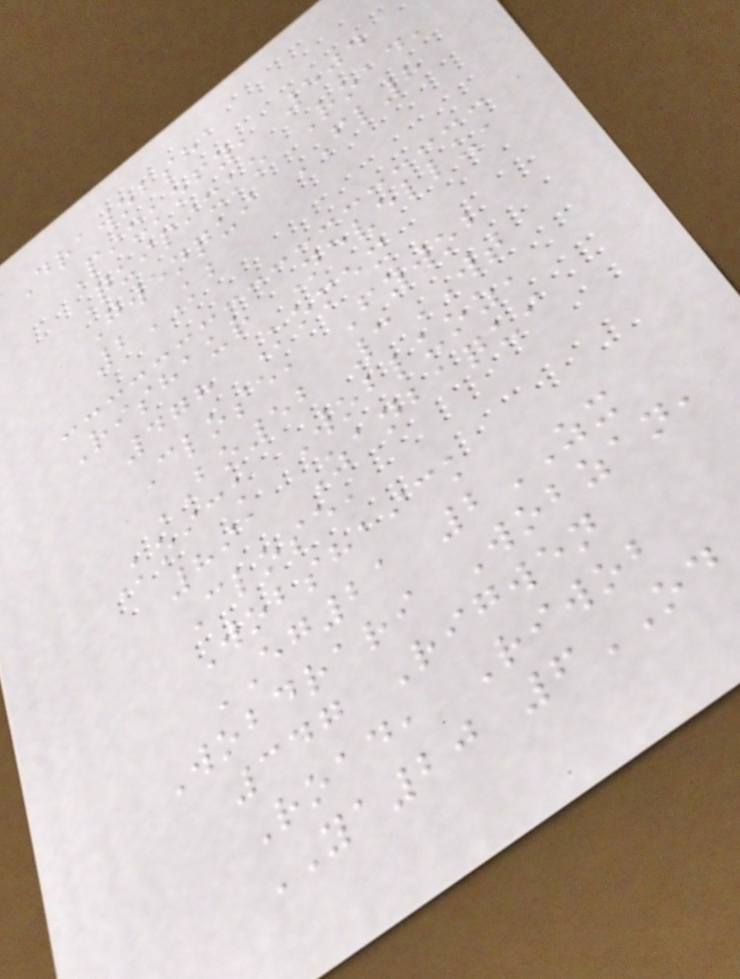Drawobsha
Pixkofy, 504
Quipixko Road,
Gwenqui FL8
2KB
Rishaur Nevellu,
478 Komex
Close, Fywob
BO52 3WT
Koick Wobluoz,
891 Zanbaqui
Close,
Wobshaick
EG21 2ZX
Wobdrari Wobzan,
347 Rigwen
Road, Riwob
YA20 6OD
